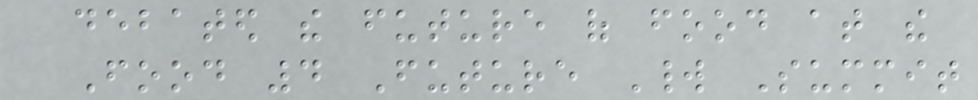debated the future of food at the
Food 4 Future World Summit
